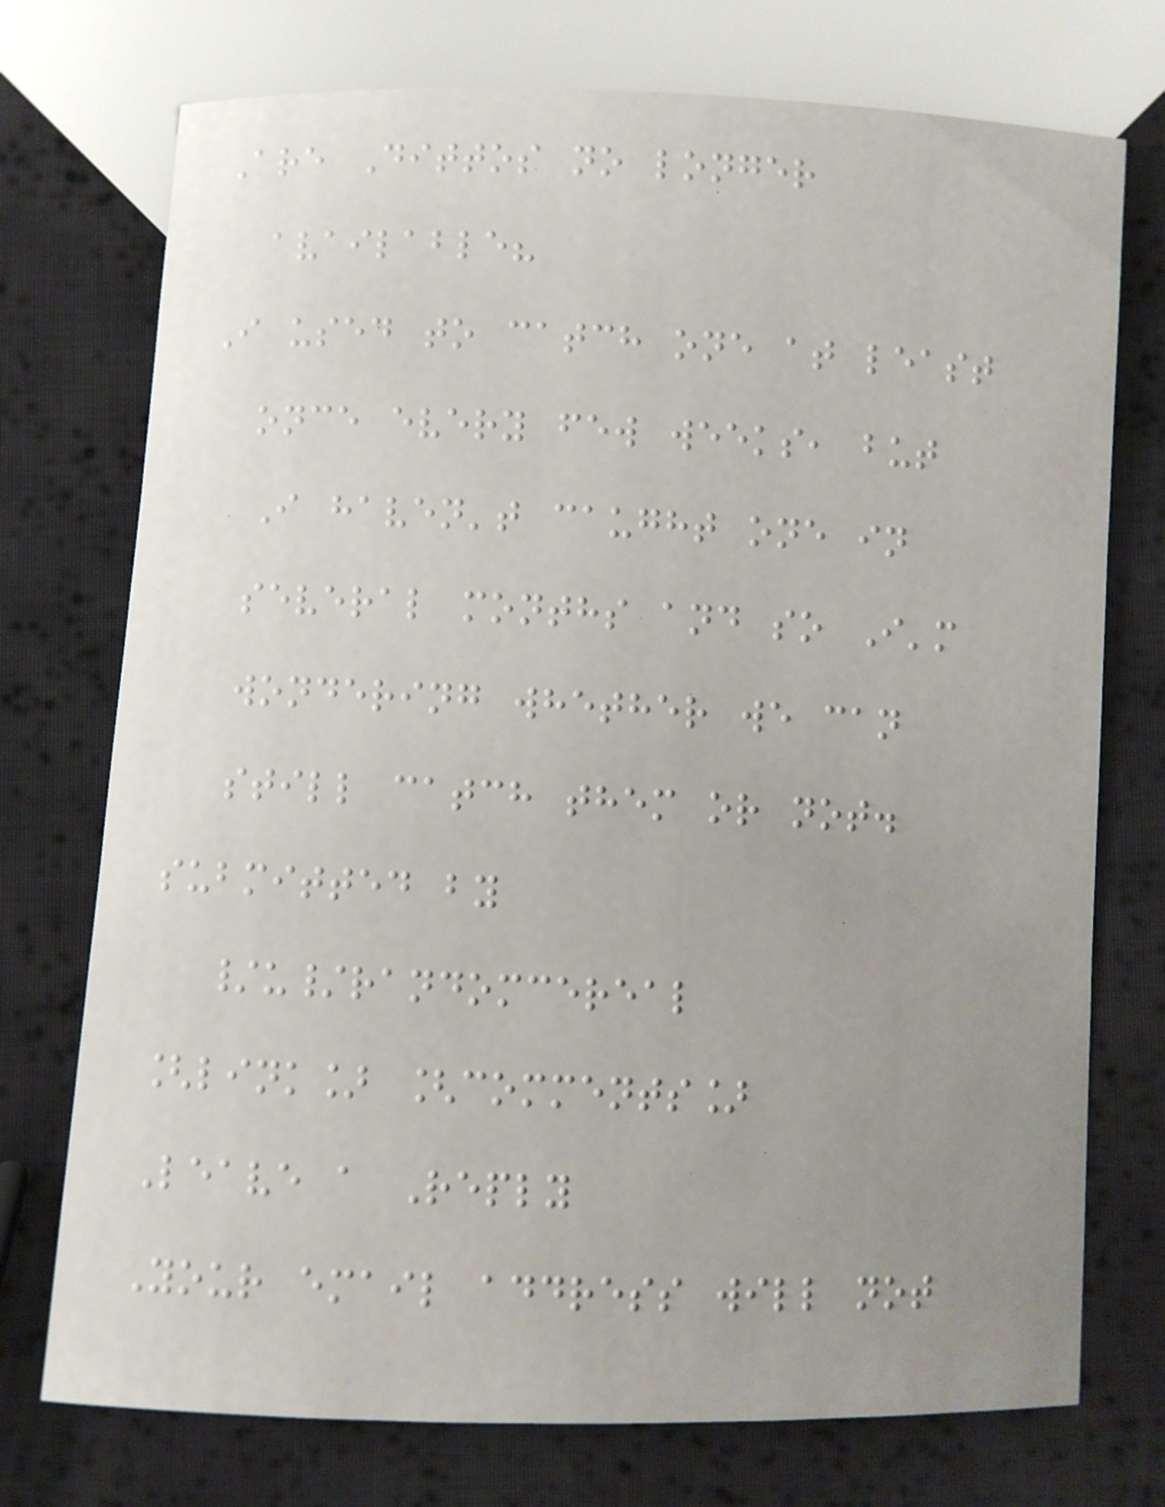Are Dittos no longer
available?
I used to catch one at least
once every few weeks, but
I haven't caught one in
several months and so I'm
wondering whether we can
still catch them or not.
submitted by
/u/randomcereal
[link] [comments]
Leave a Reply
Your email address will not
